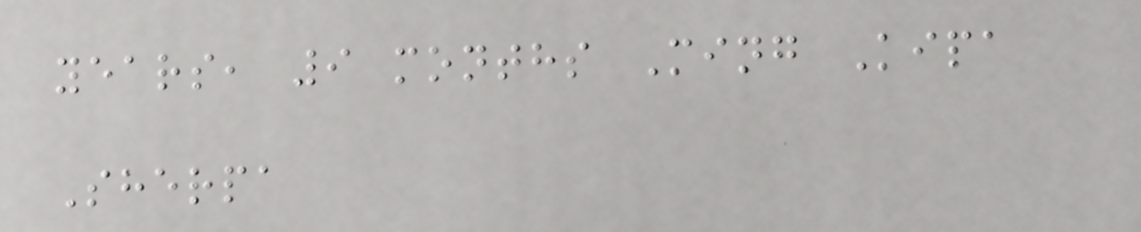years, 9 months Ming Kipa
Sherpa
